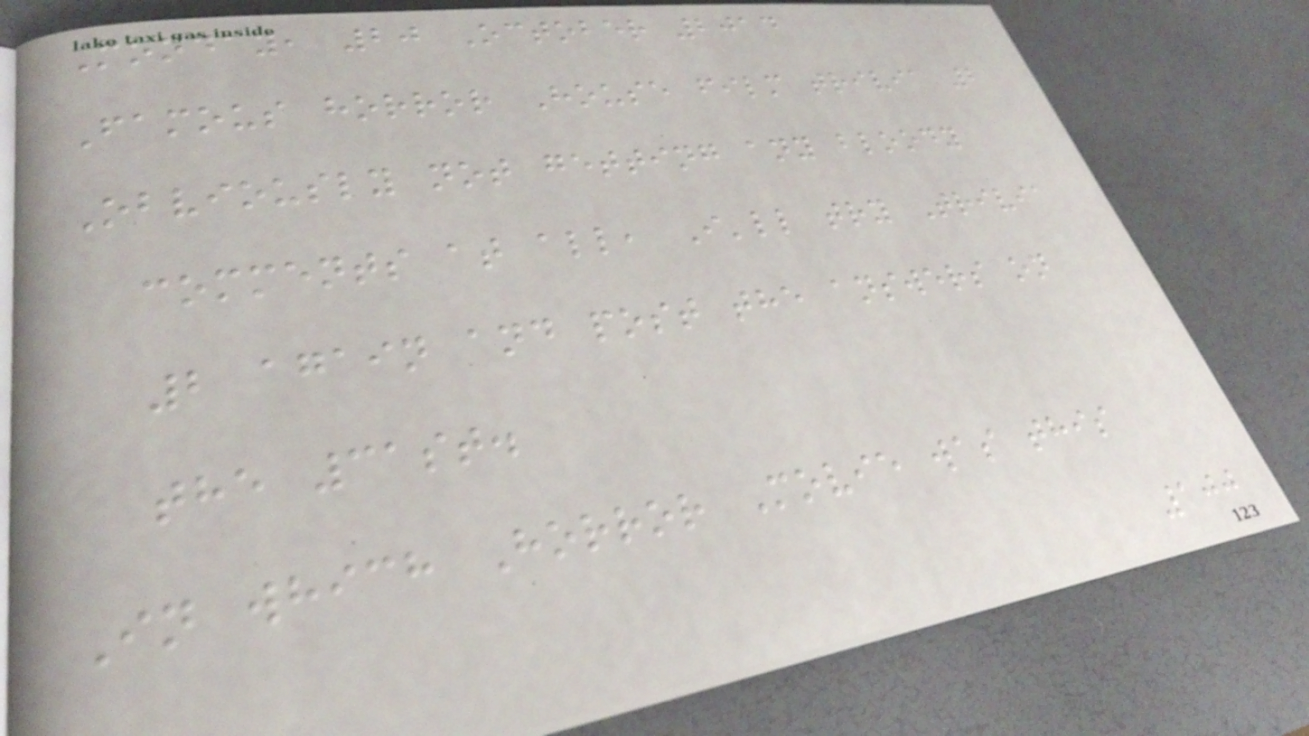Monday, 20 October 2014
Famous horror House film trivia 2
Obviously not getting any bloody
comments at all, I'll try Trivia
2 again and post the answers on
the 31st.
In which Horror Movie was this
100
